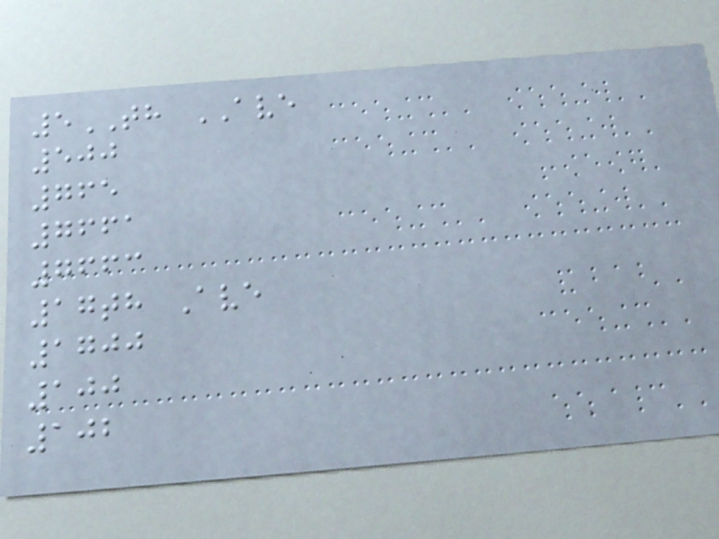5TH AVE
500
765
7661
7663
17th Ave
1700
100
102
